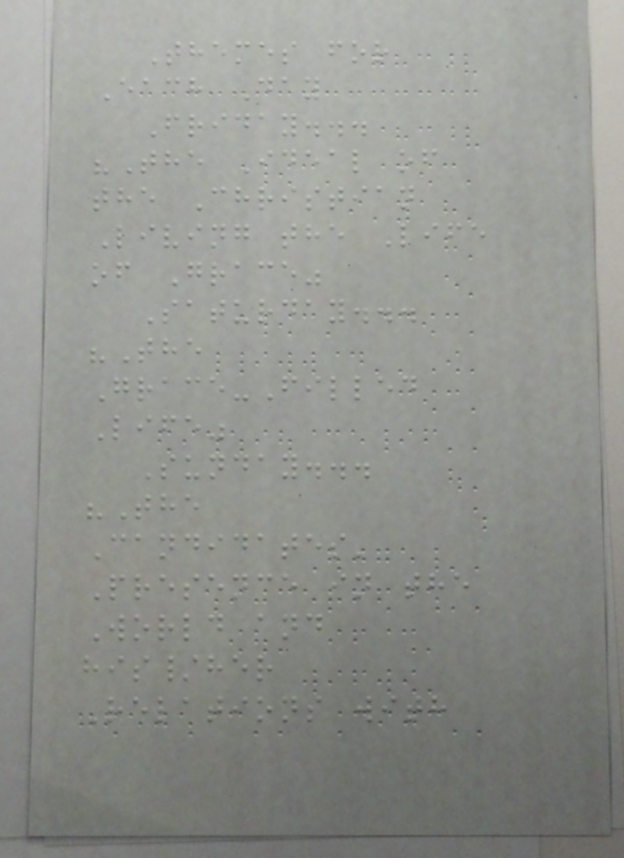Themes for
Each Day
Friday...
"The Ideal of
the Christian
Living the Life
of Grace"
Saturday...
"The
Grace-Filled
Life"
Sunday...
"The
Candidates'
Presence in the
World and
his/her
Relations with
